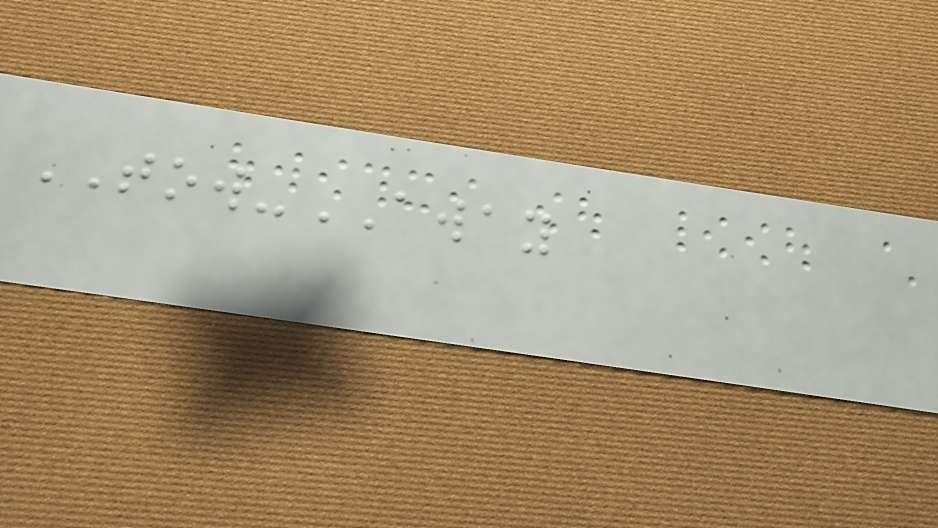TOW-AWAY
